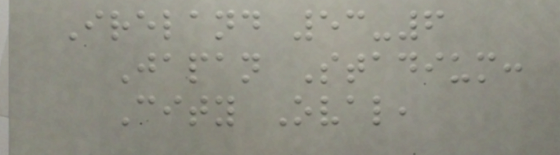Ireland 53-6
Japan Stadium:
City Oval,
